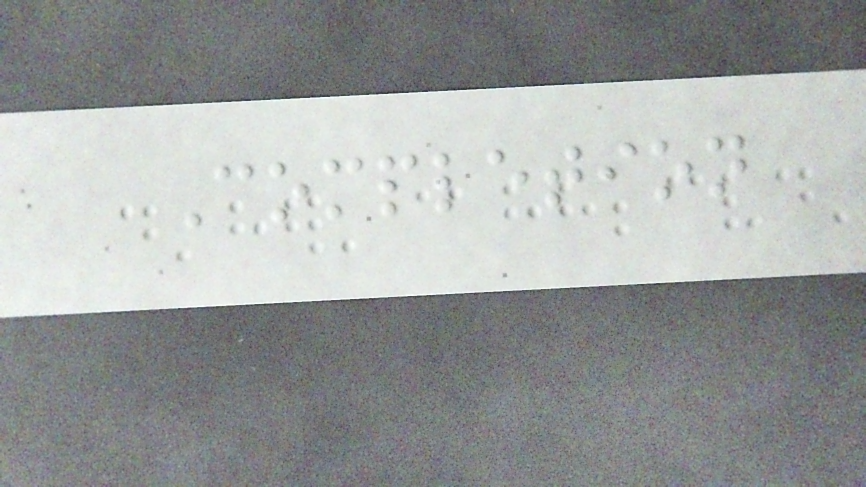Completion
